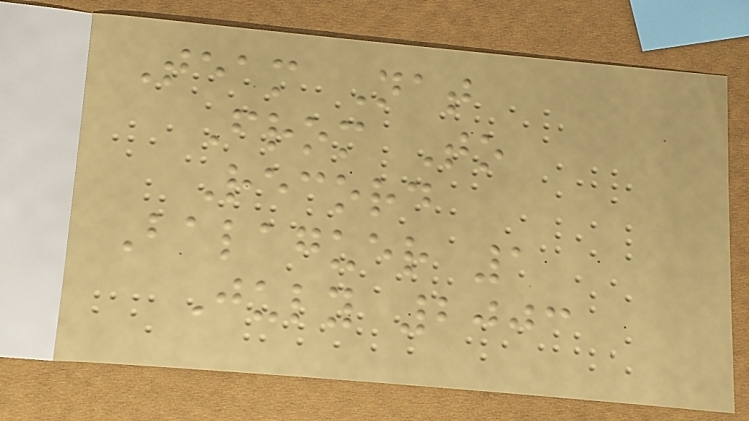Team Nat
From To
Record
Balaguer 1
July 2003
